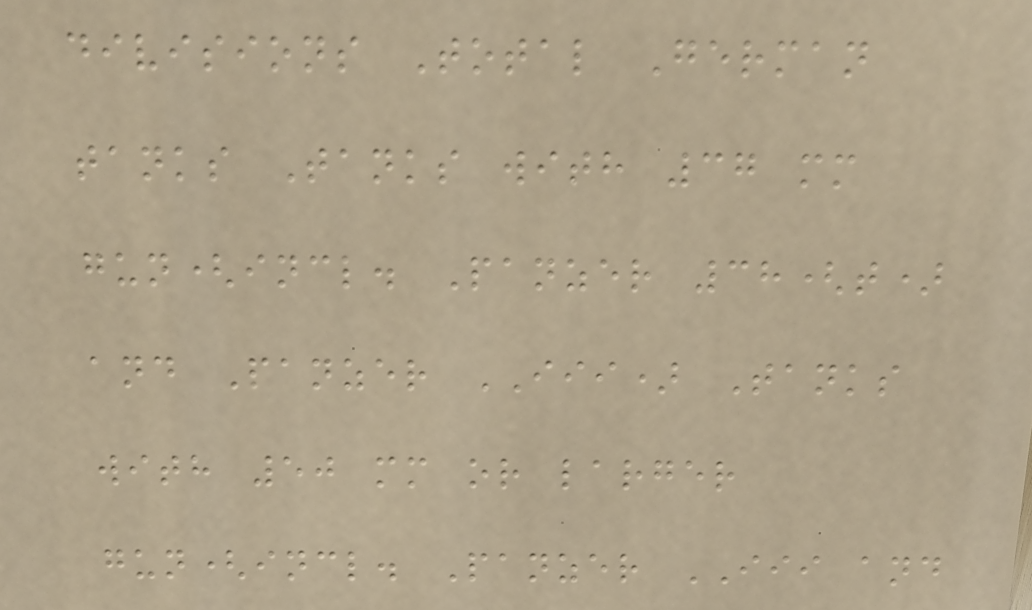divisions Total German
tanks Tanks with 37 mm
gun(incl. Panzer 38(t)
and Panzer III) Tanks
with 50 mm or larger
gun(incl. Panzer III and
